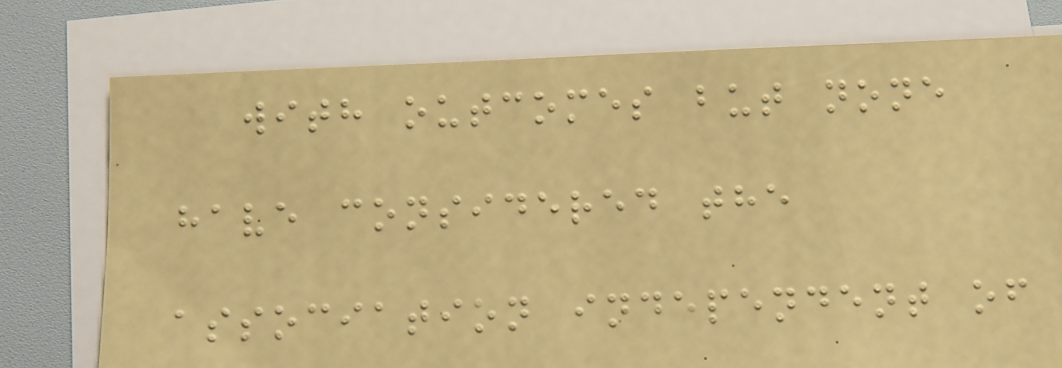with outcomes but none
have considered the
association independent of
